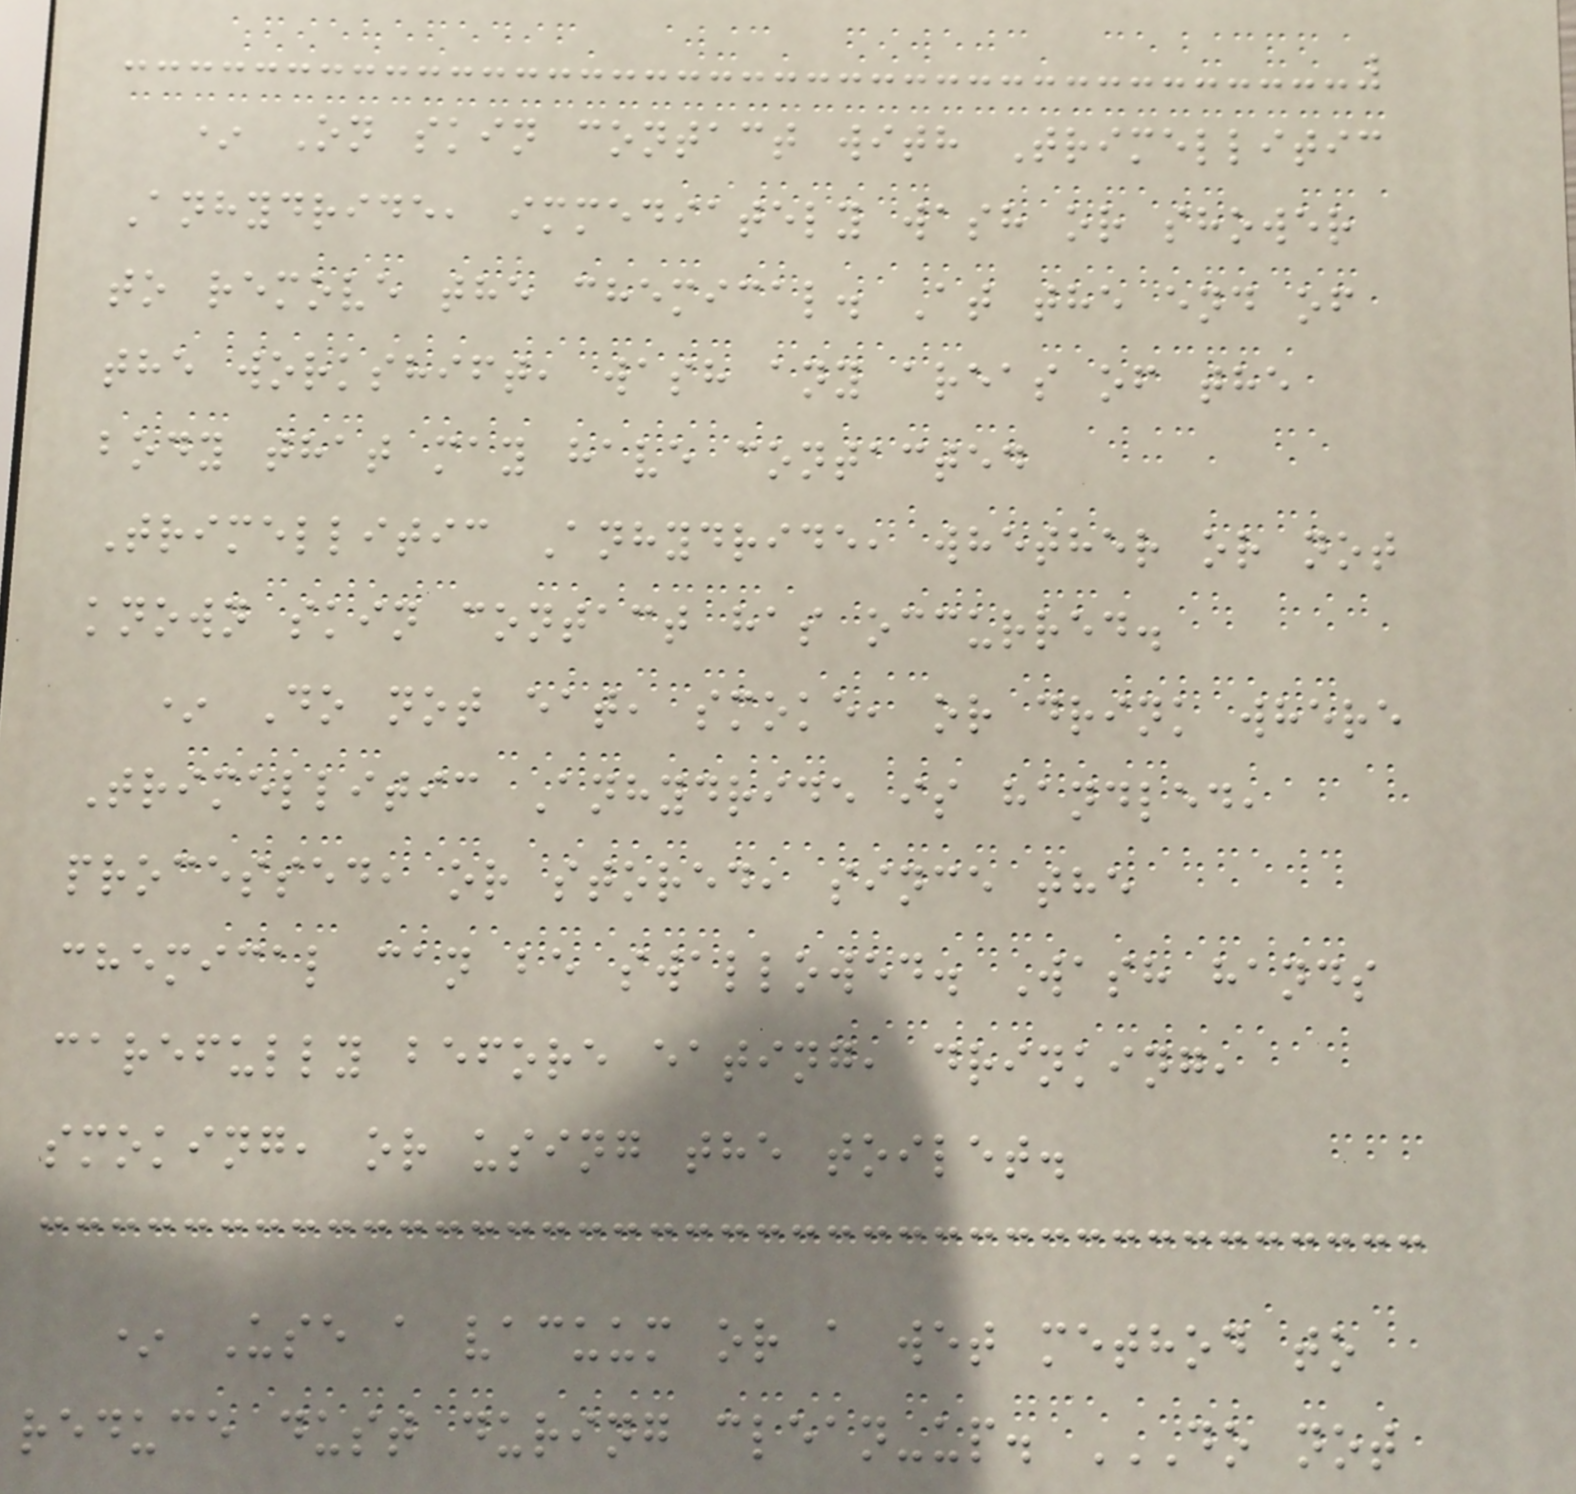* On skin contact with Trimellitic
Anhydride, immediately wash or shower
to remove the chemical. At the end of
the workshift, wash any areas of the
body that may have contacted
Trimellitic Anhydride, whether or not
known skin contact has occurred.
* Do not eat, smoke, or drink where
Trimellitic Anhydride is handled,
processed, or stored, since the
chemical can be swallowed. Wash hands
carefully before eating, drinking,
smoking, or using the toilet.
* Use a vacuum or a wet method to
reduce dust during clean-up. DO NOT
